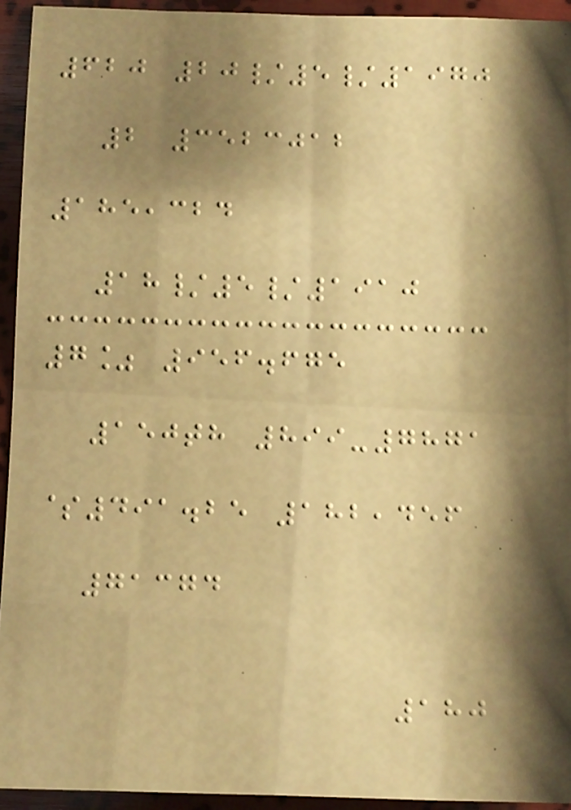620 20/5/1970
2 3523012
185,324
18/5/1910
7% 956.675
150th 899-7871
$491.25 182,456
71374
180
